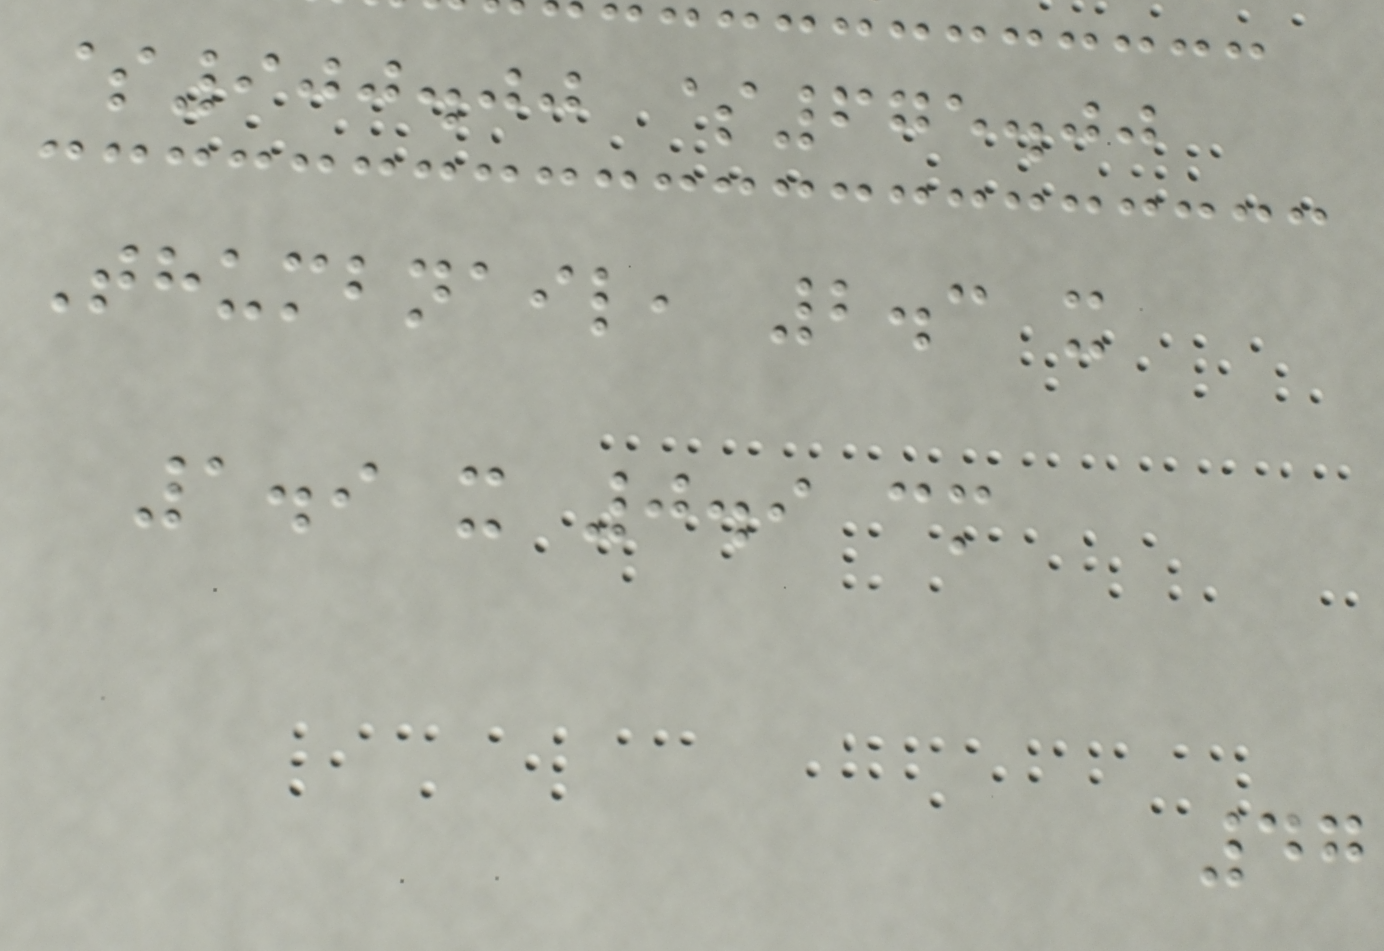$900.00 $675.00
Thumbnail, 2.3 x
1.9 x 0.9 cm
47
